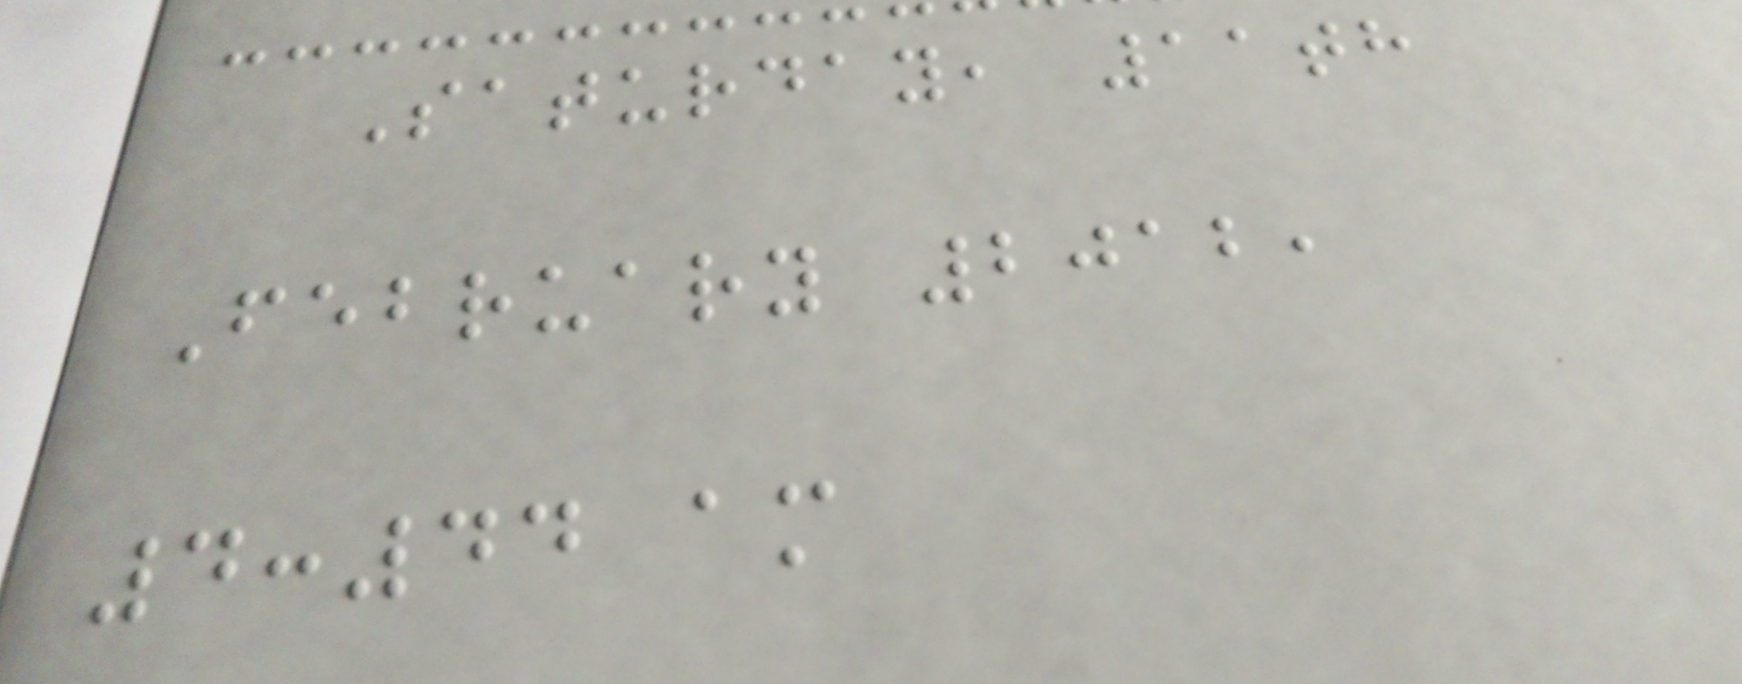Saturday, 11th
February 2012,
4:44 am
